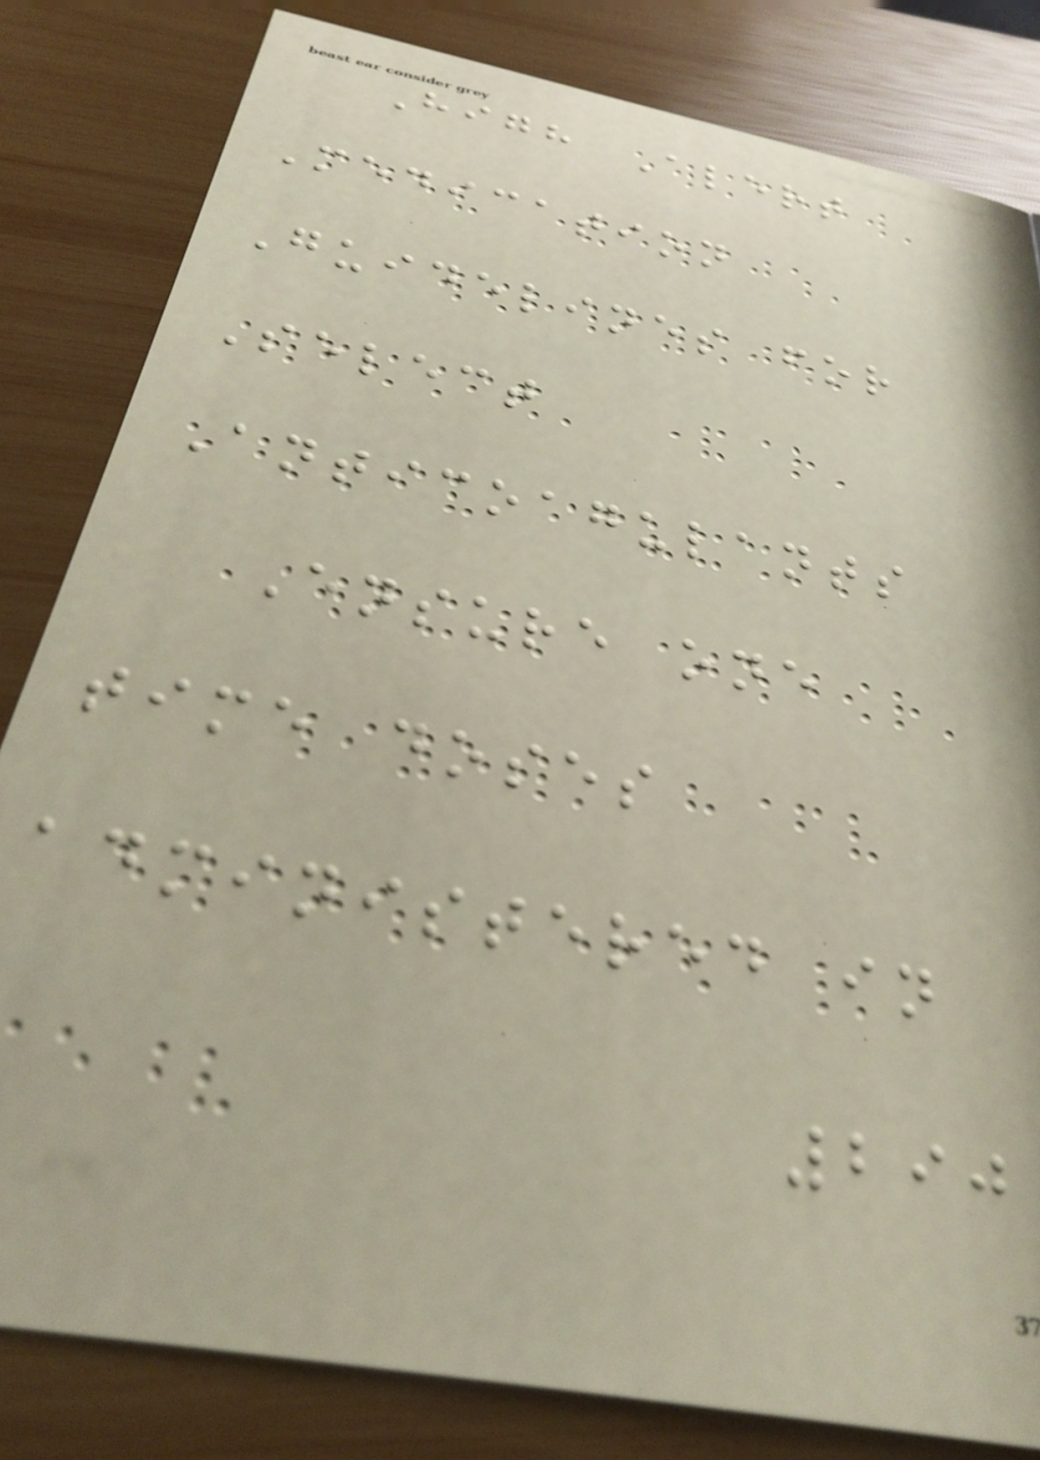High Alert
Medication
Guidelines for
Select
Anticoagulants
Ensure one
time doses
administered in
290
